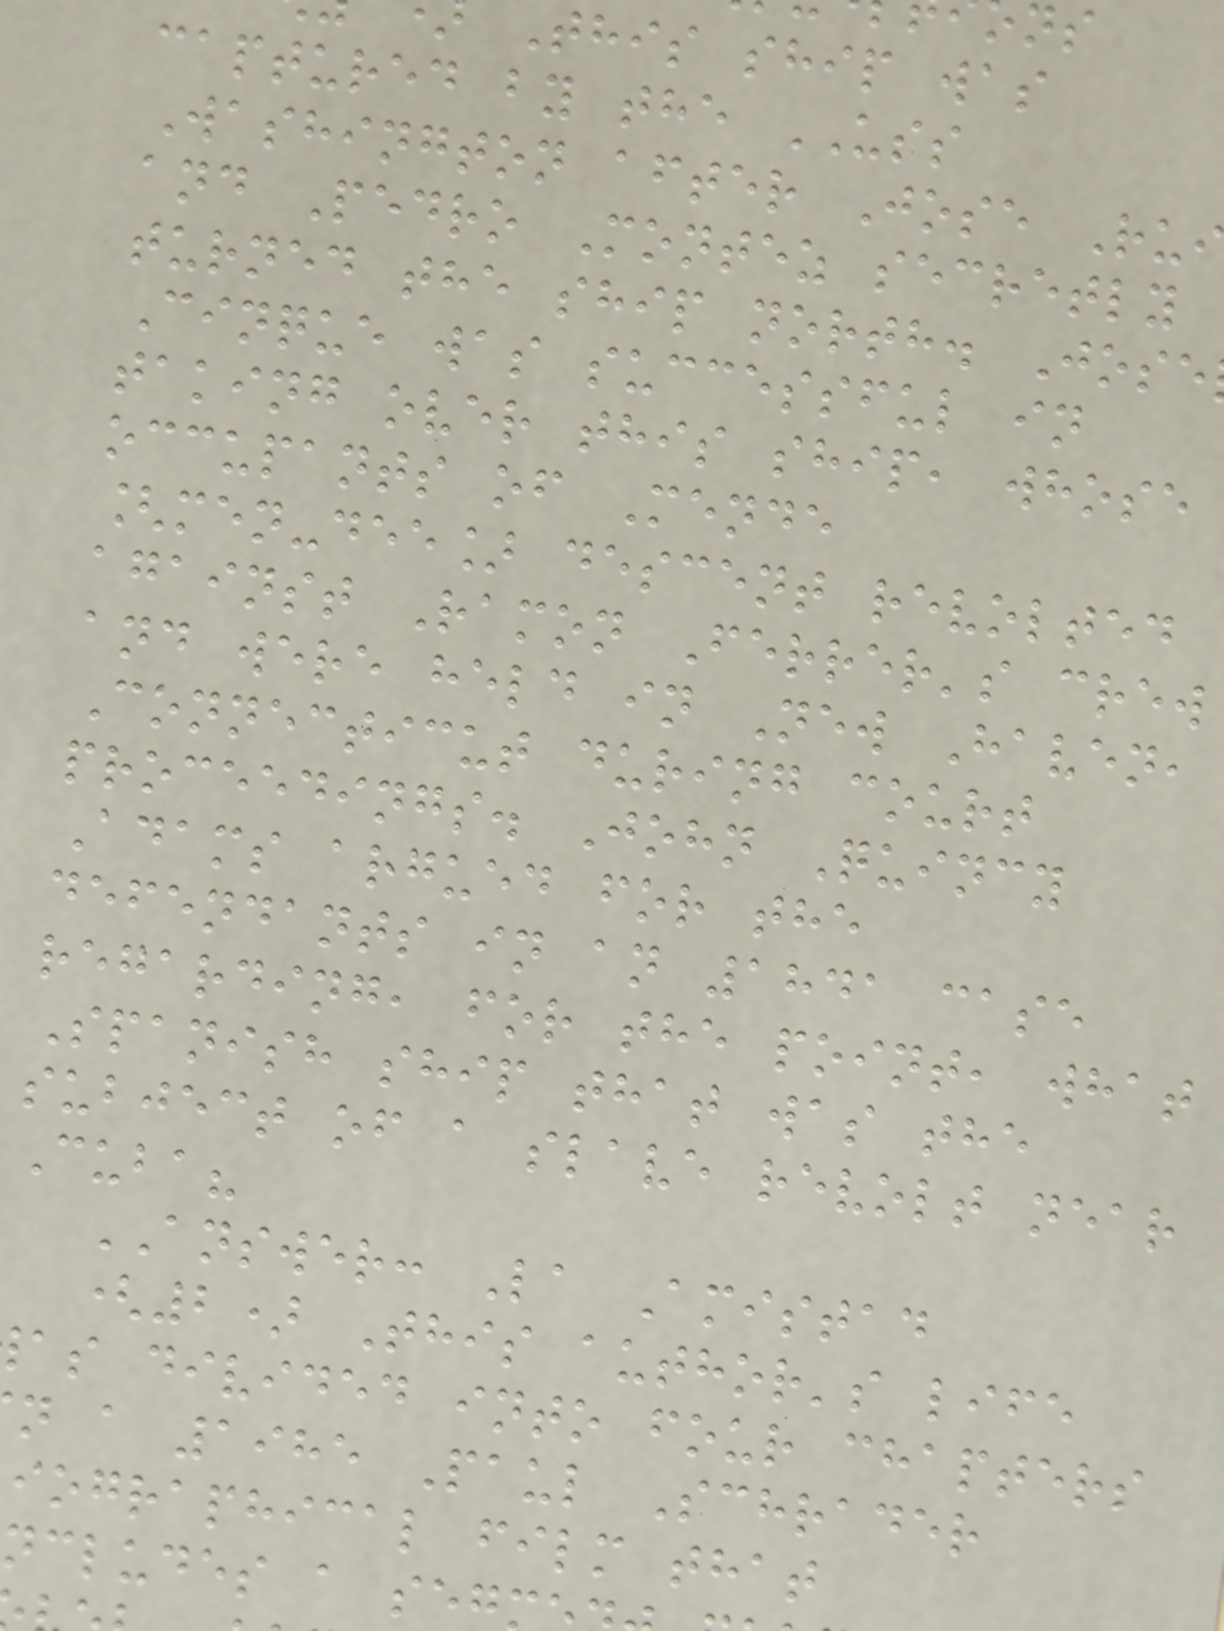This ship was
captured by the USS
Washington after Jose Ru
and Pedro Montez secretly
turned the ship north. Jose
Cinque was successful in
taking over this ship, whose
occupants of Mende
[men-dee] descent revolted
against Ramon Ferrer's crew
and were held in New Haven,
Connecticut during court
proceedings. John Quincy
Adams argued for the
defendants in an 1841 case
regarding, for the point, what
Spanish ship that was the
subject of a slave revolt near
Cuba?
ANSWER: La Amistad
(2) This author's life
as divided into four chapters
n a 1985 Paul Schrader
iographical film that
ncludes a seg
